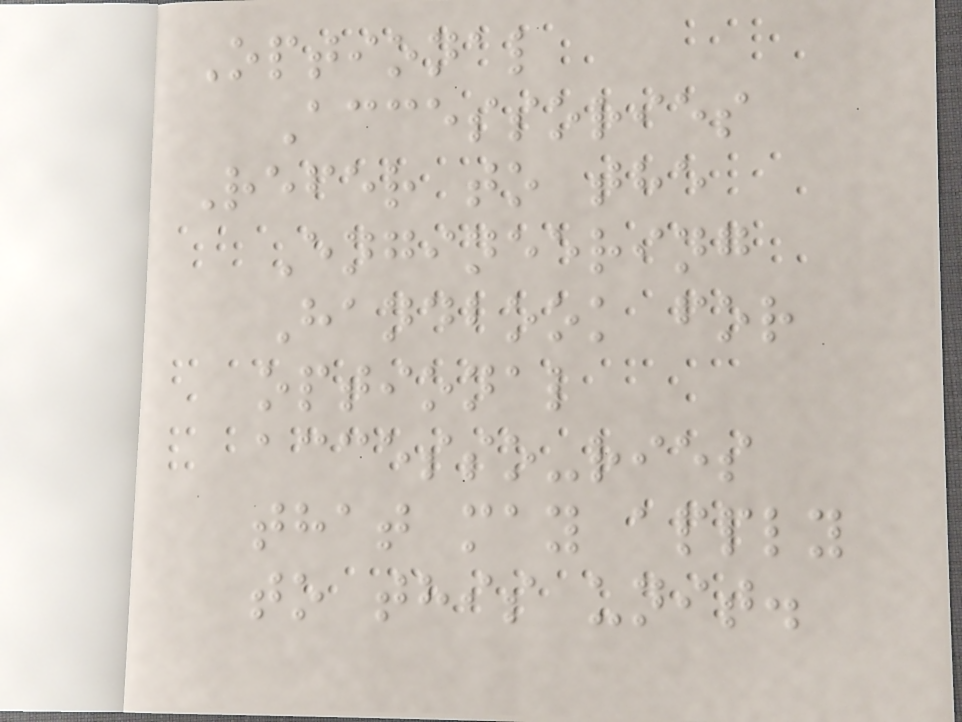Optional
Accessories
Refer to the
Engineering
Handbook for
optional
accesso-ries
that may apply
to this unit.
